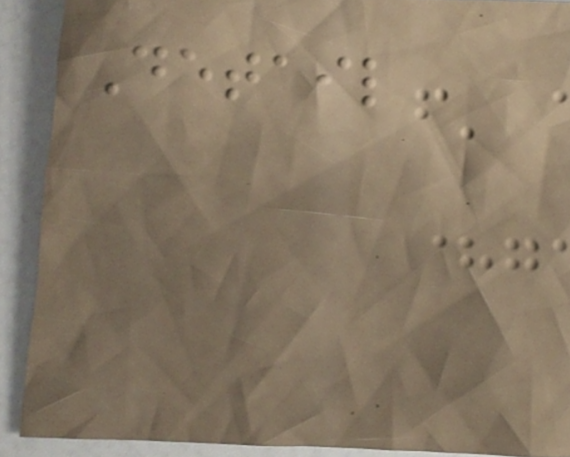Detail
